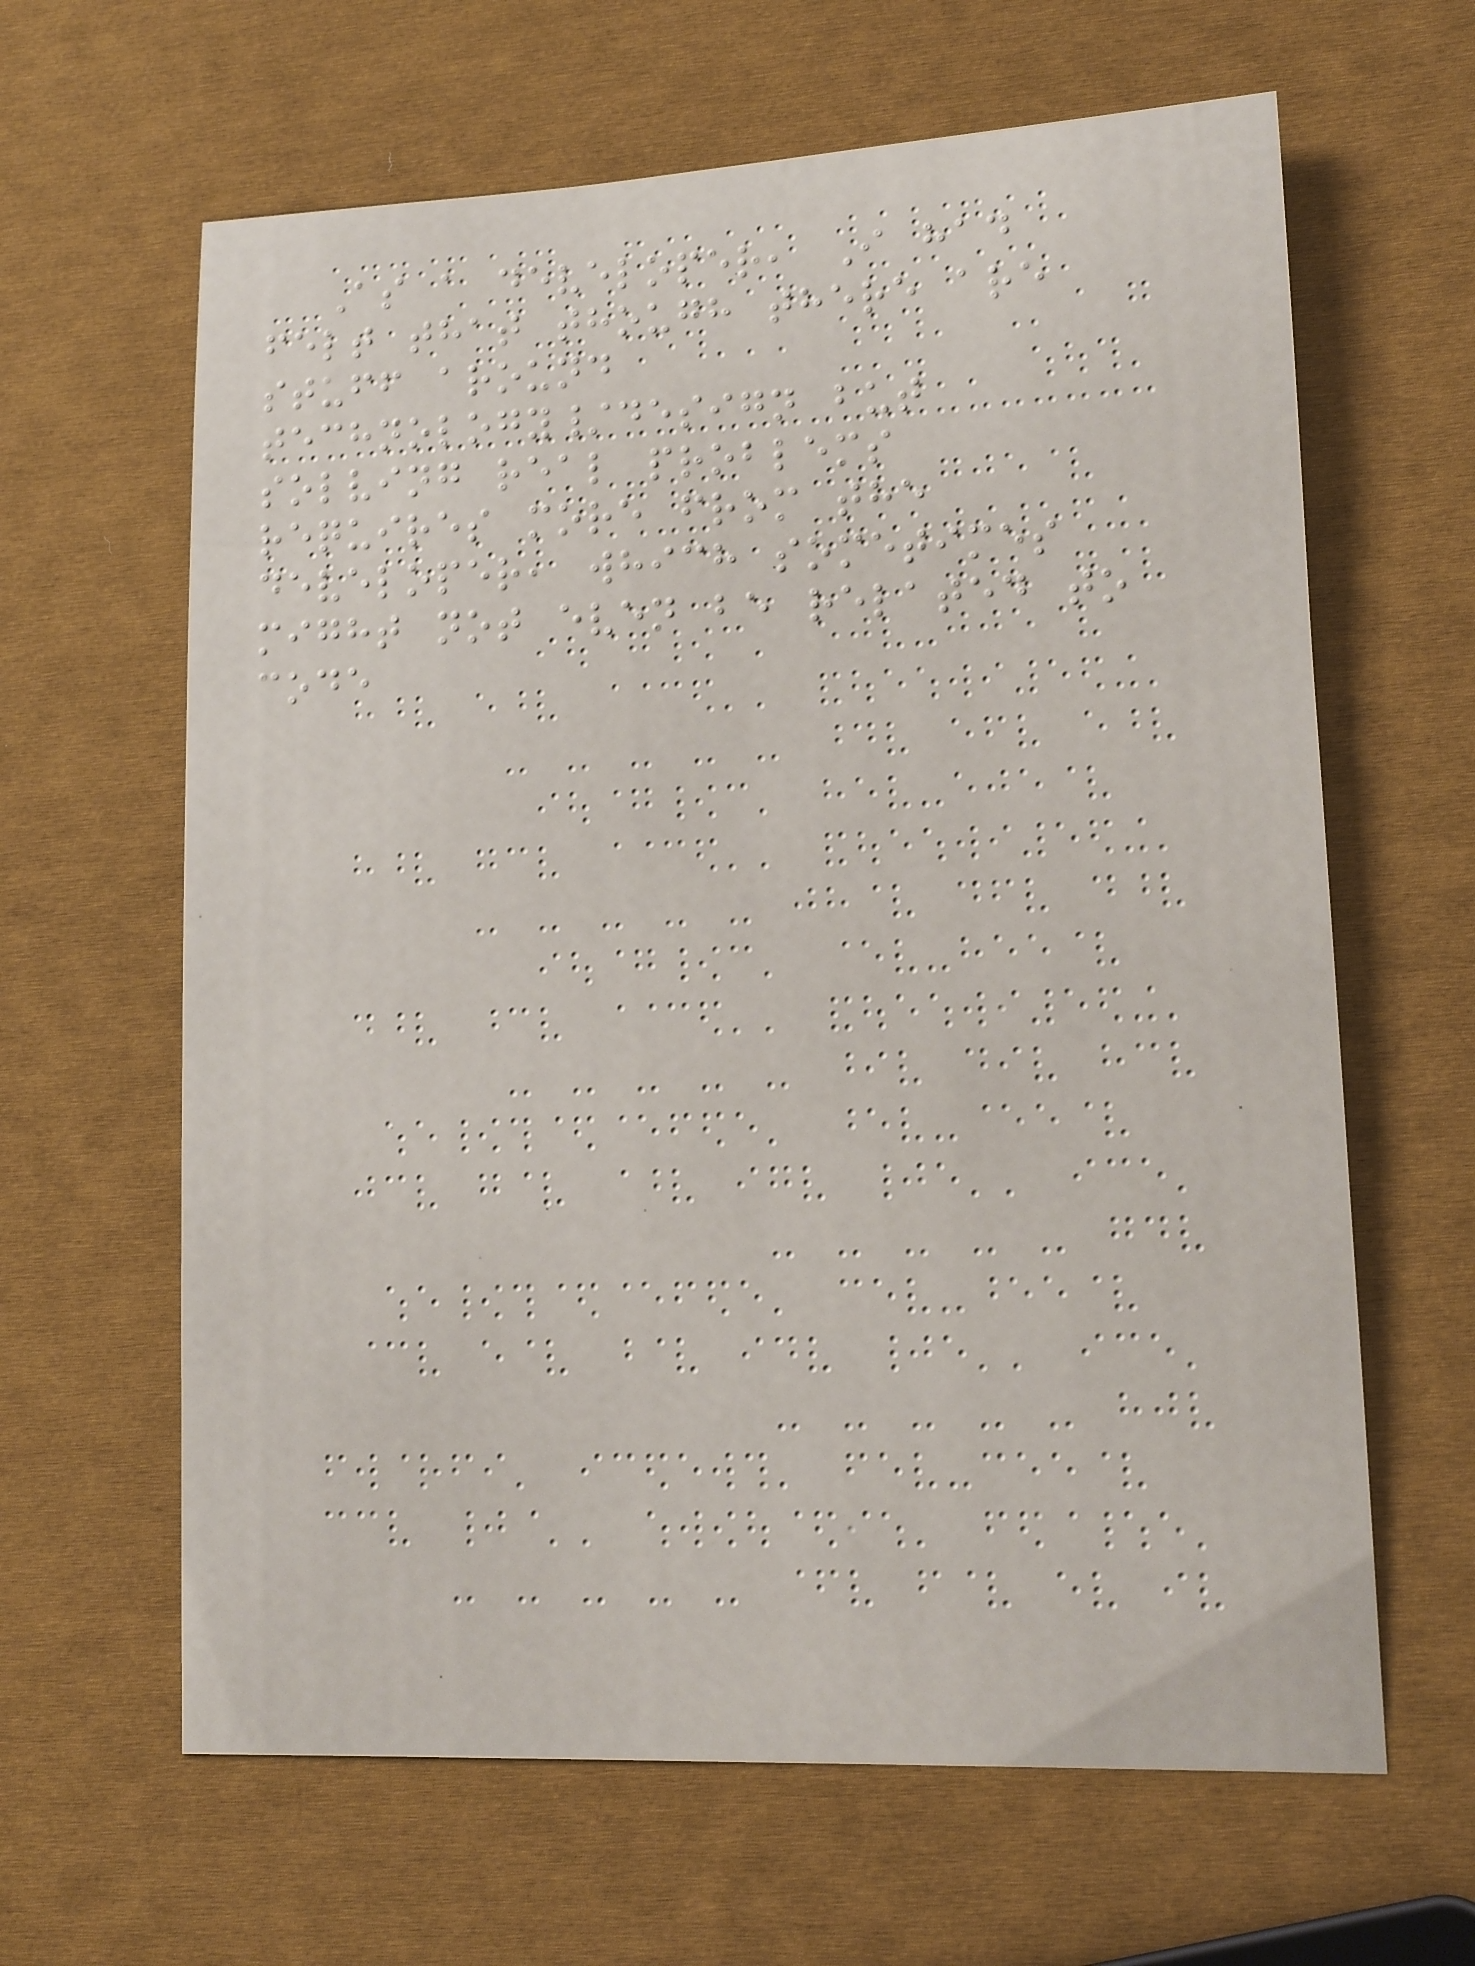As a developer, I had
felt that though there are
stuff around
technology/design but
solving real problems
requires more from the
developer, which sometimes
might not even be related to
code
